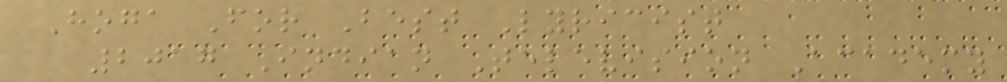Hoga For Best Lyricist
2017 Indian Television Academy
